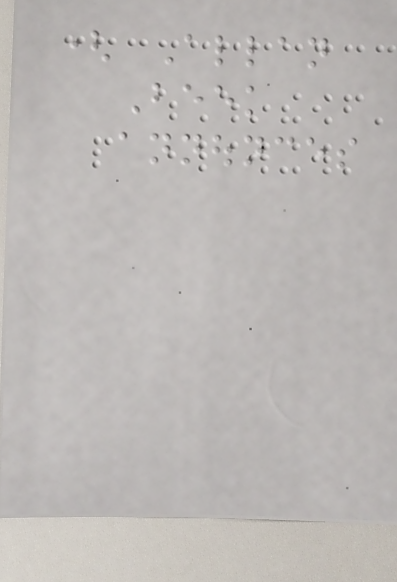( Allan
Beek
announces
